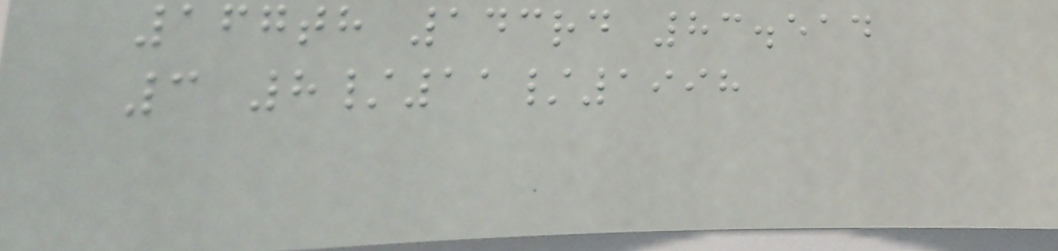167th 143rd 83.514
3 8/11/1998
